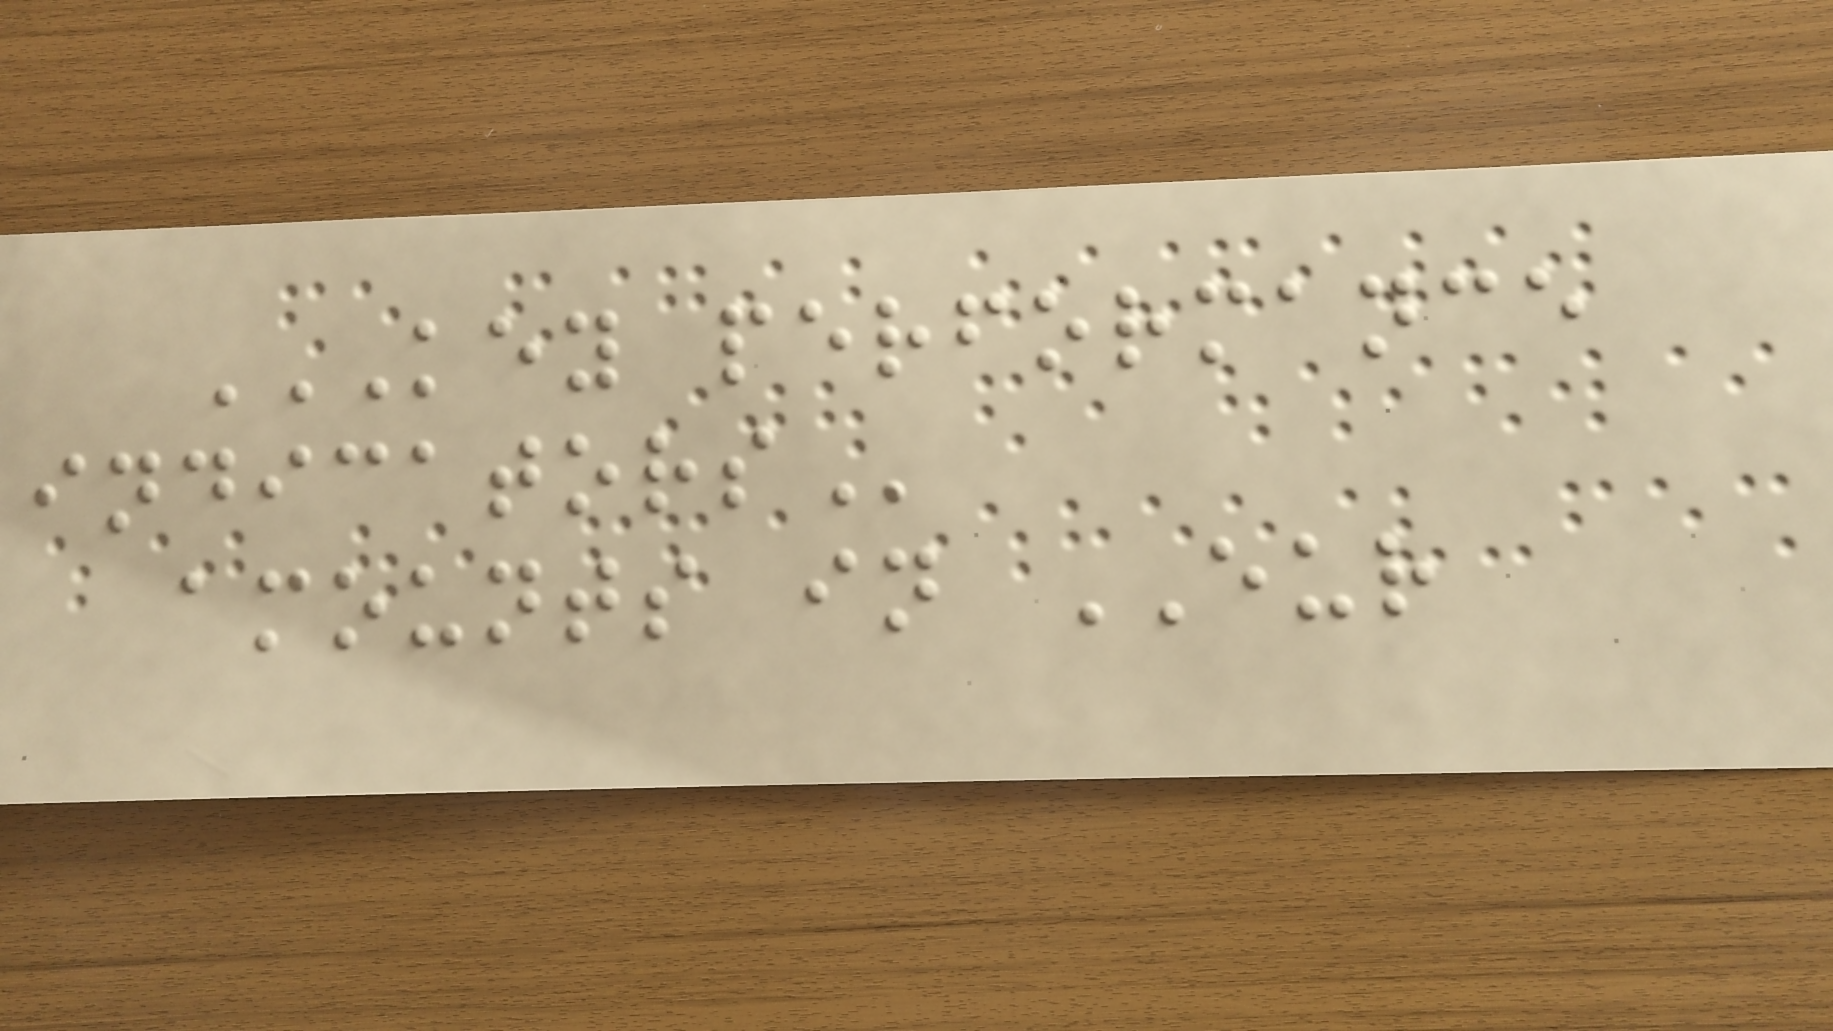KEY PERFORMANCE
INDICATORS
amounts in EUR
